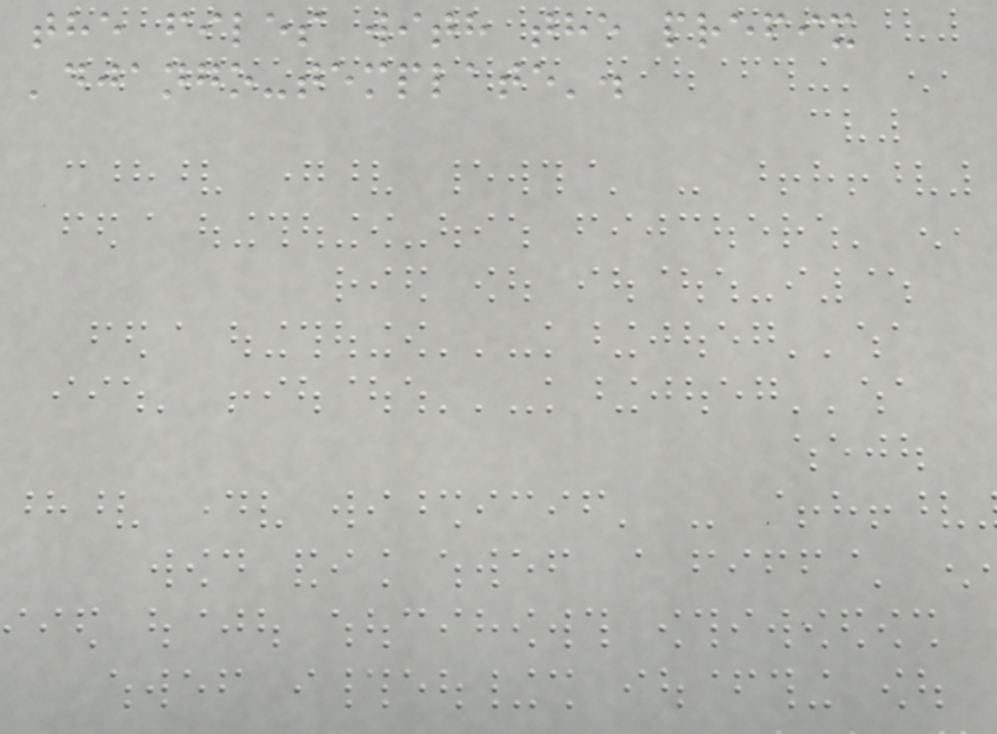the files with the prefix
'django-template'.
